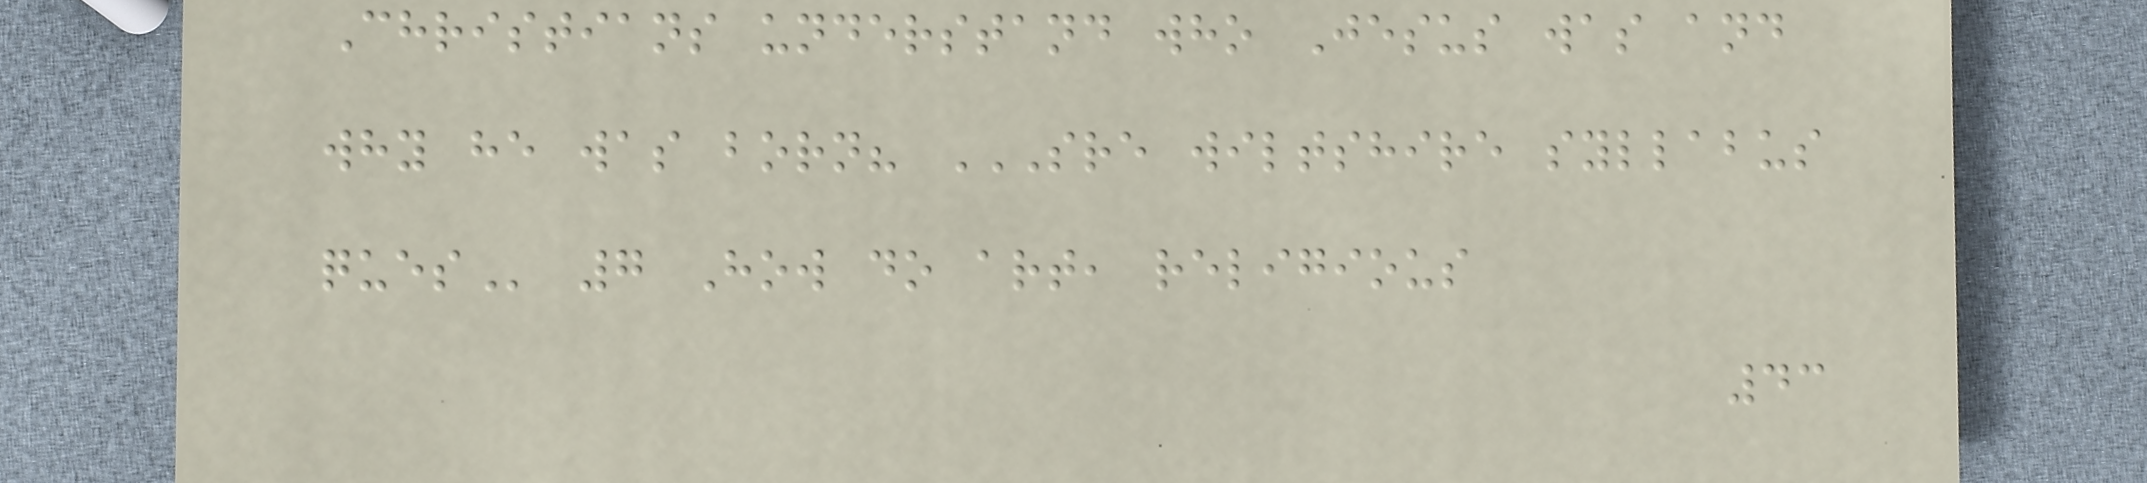Christians understand who Jesus was and
why he was born? SRE WILTSHIRE SYLLABUS
QUES 7 How do art, religious
43
